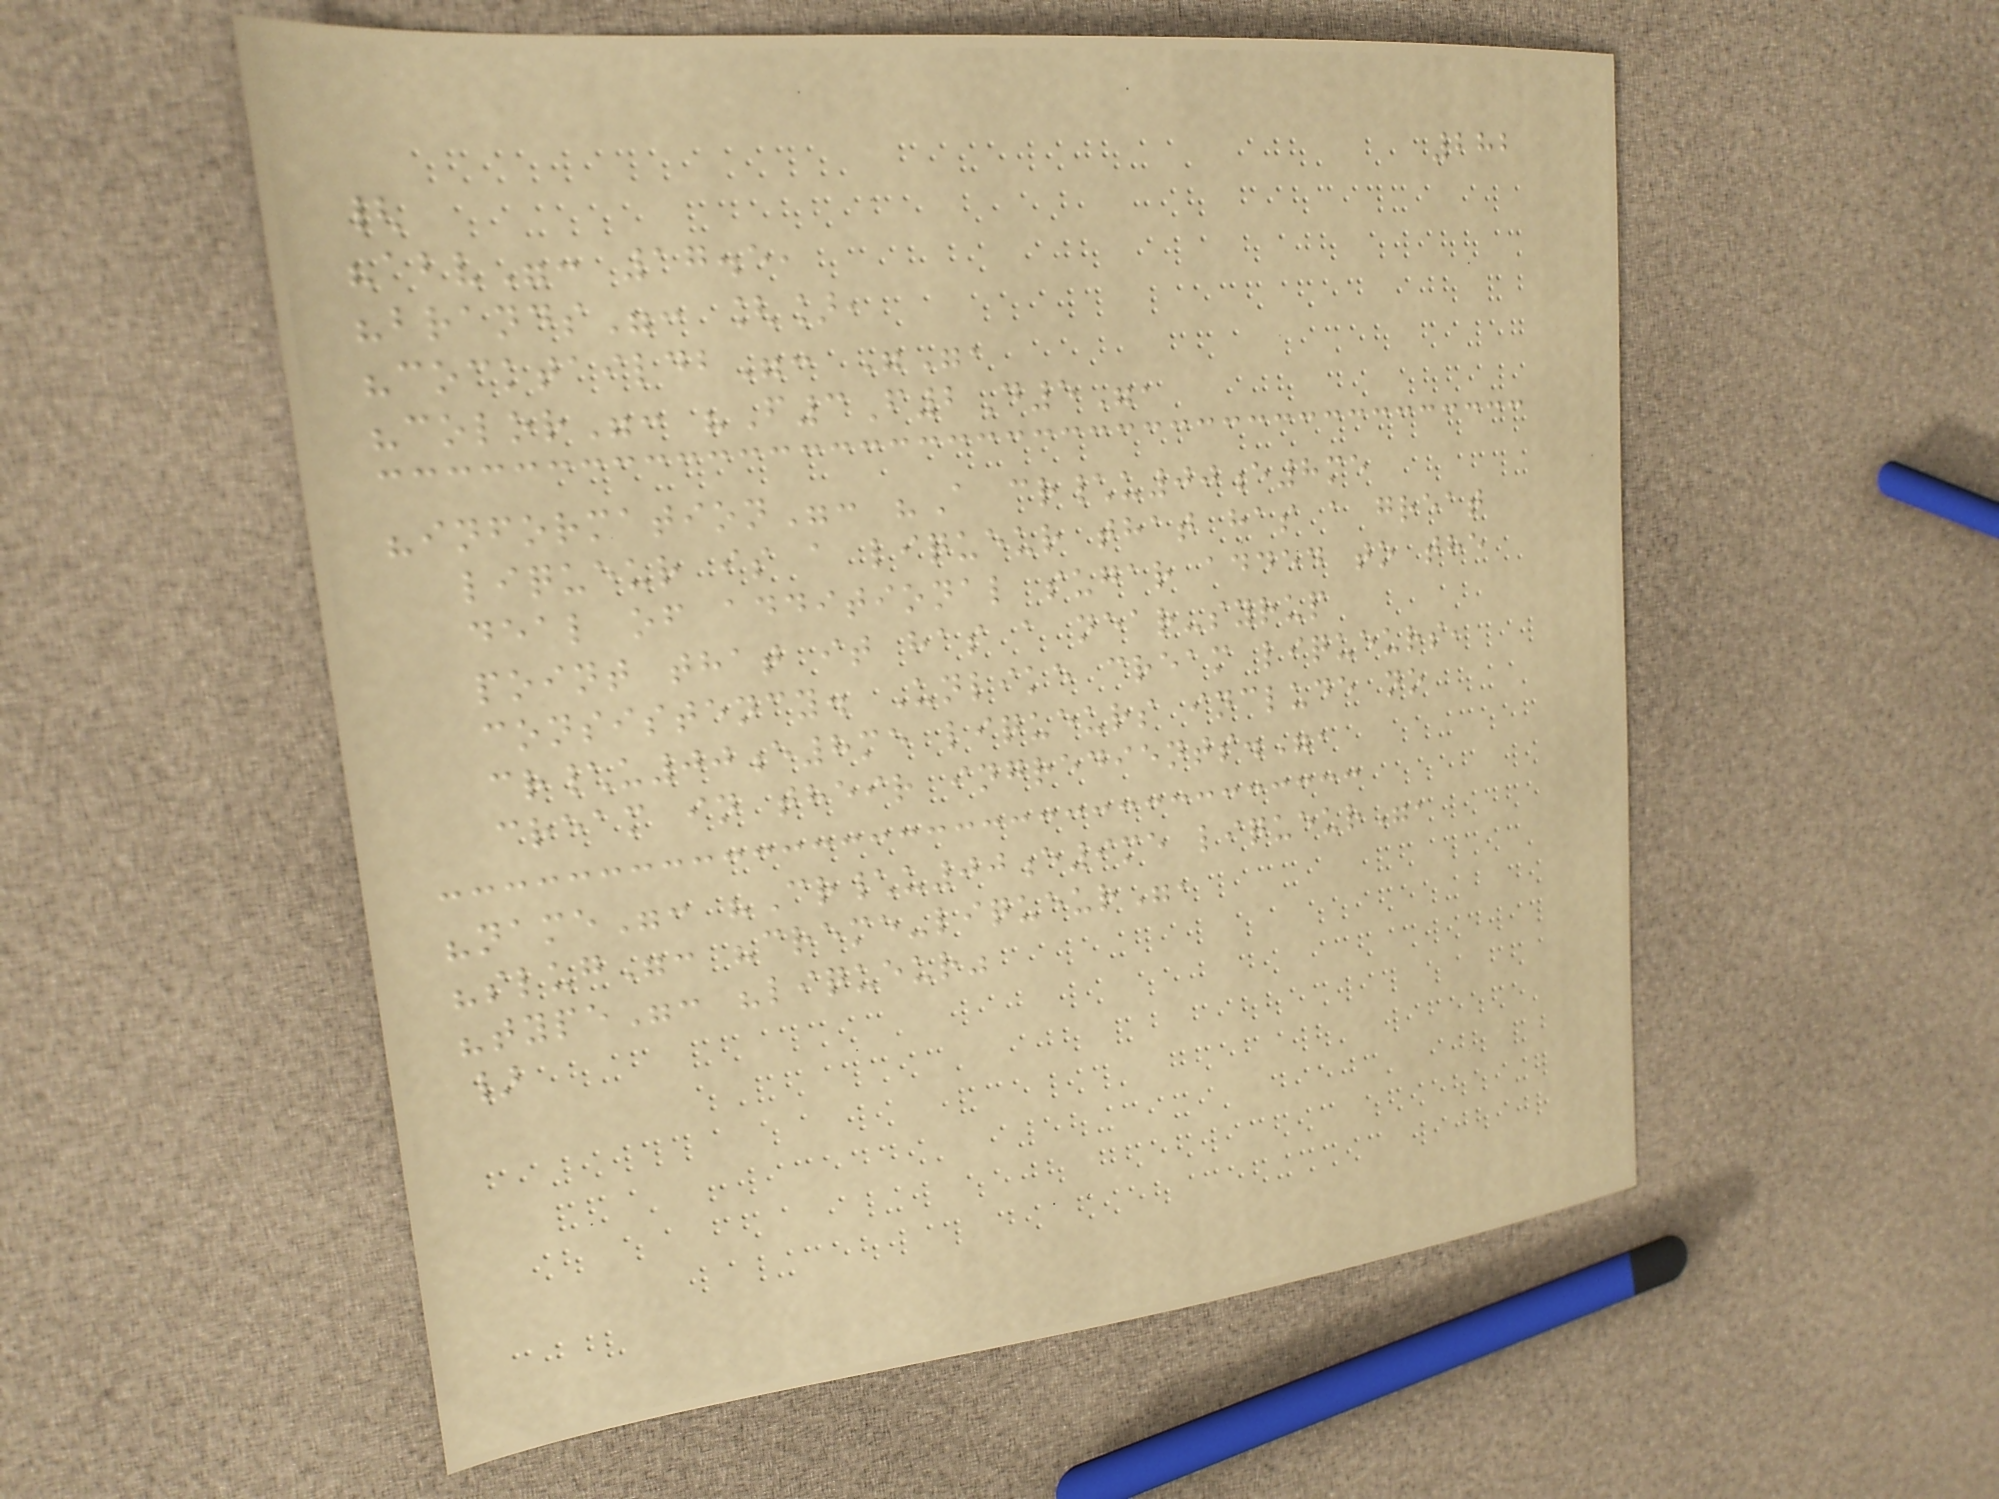282
{
"abv": 17.5,
"brands": [],
"cocktaildb": "",
"color": "F3F2D5",
"information": "A cr\u00e8me
liqueur is a liqueur that has a great
deal of additional sugar added to the
point that it has a near-syrup
consistency. Unlike cream liqueurs,
cr\u00e8me liqueurs include no
cream in their ingredients.",
"name": "Cr\u00e9me liqueur",
"slug": "creme-liqueur",
"type": "liqueur"
}
